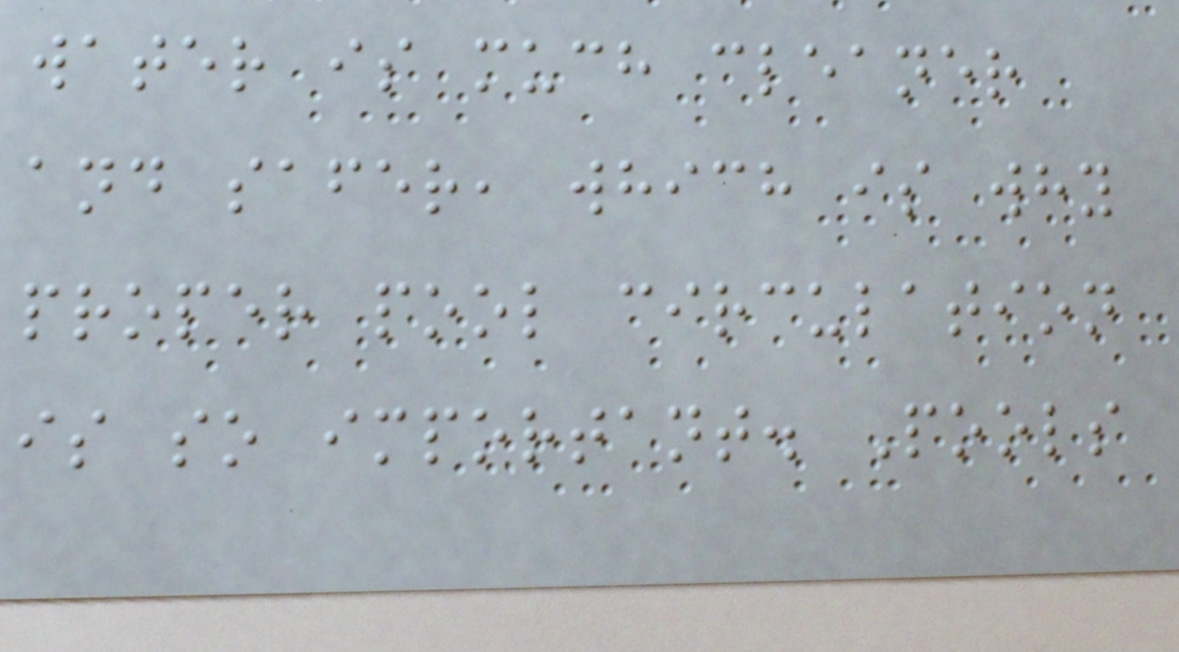water is much cleaner
and safer, which is why
proper pool circulation
is so important. Pools
